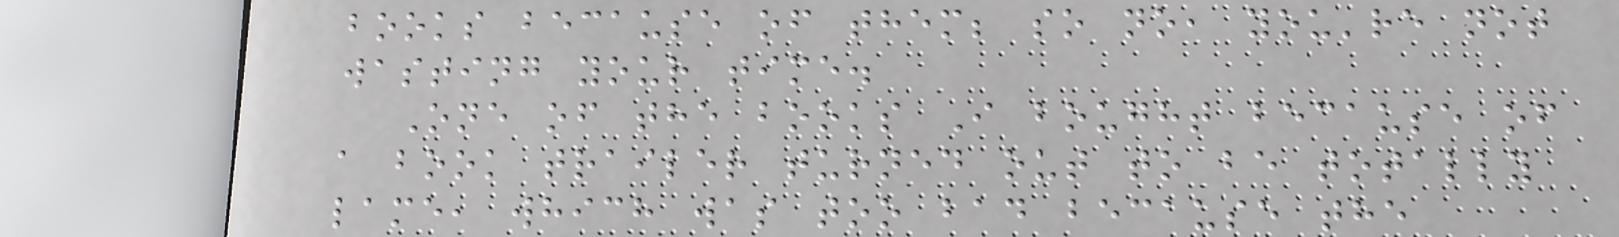books because of them; so no, you're not
wasting your time.
One of the books I bought because of
a book trailer turned out to be totally
lame, which was too bad because the
